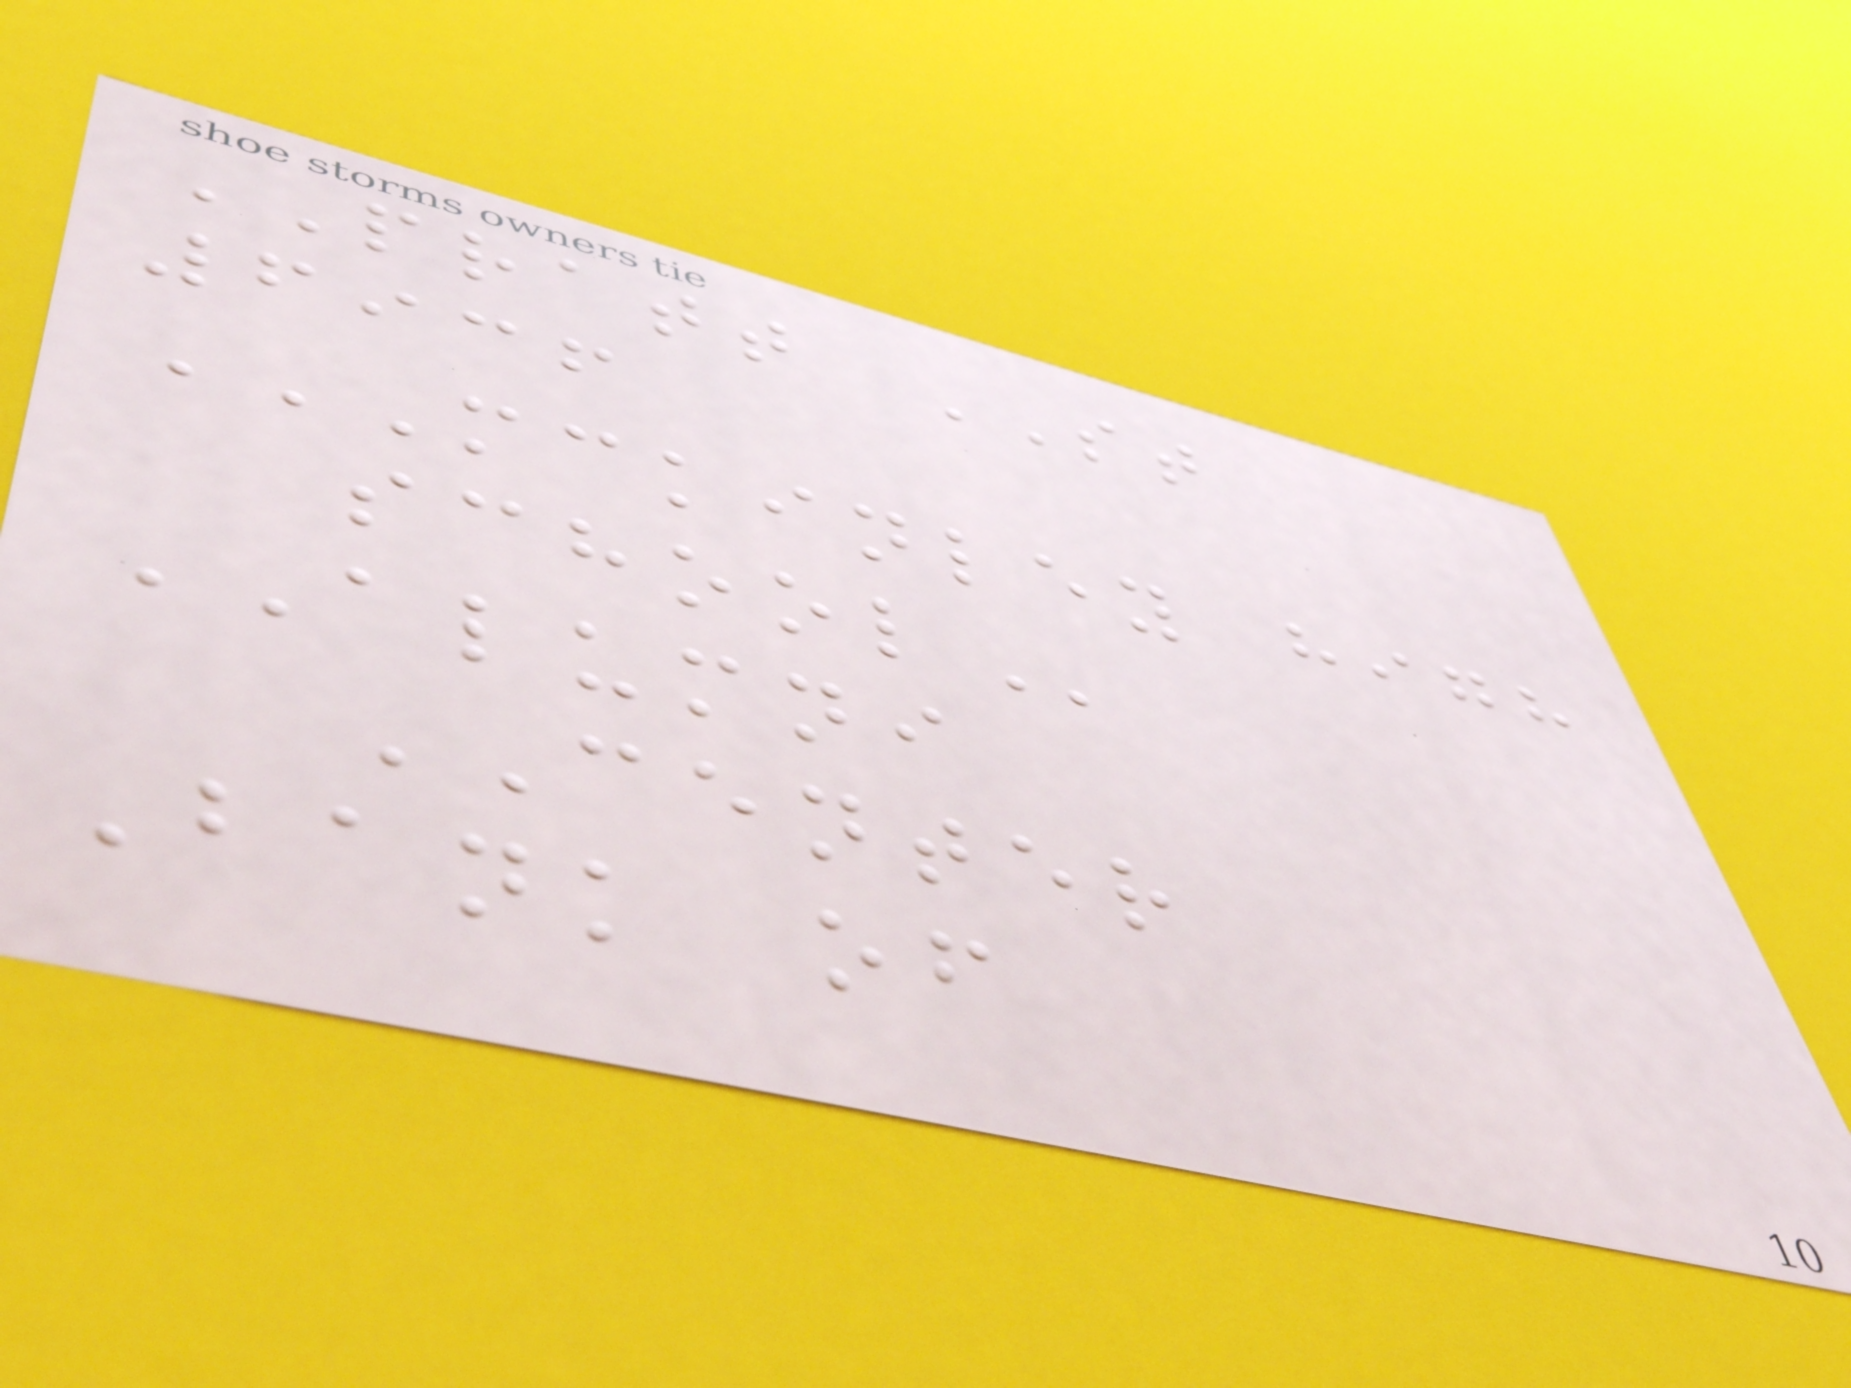PRATT ST
6936
MCKINLEY HIGH
SCHOOL
ALUMNI
CENTER
Bank of
